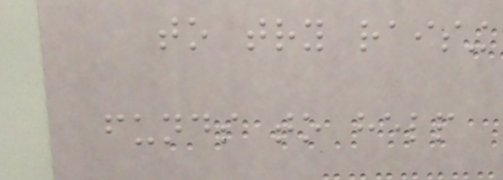to try raising
funds to help
